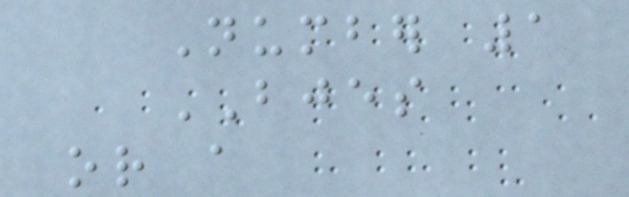Number 1
BJES
or a
